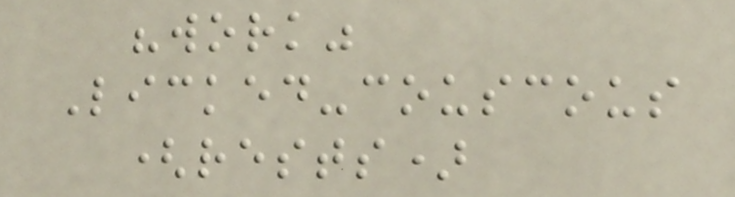"work"
Licked-couscous
(rests)
